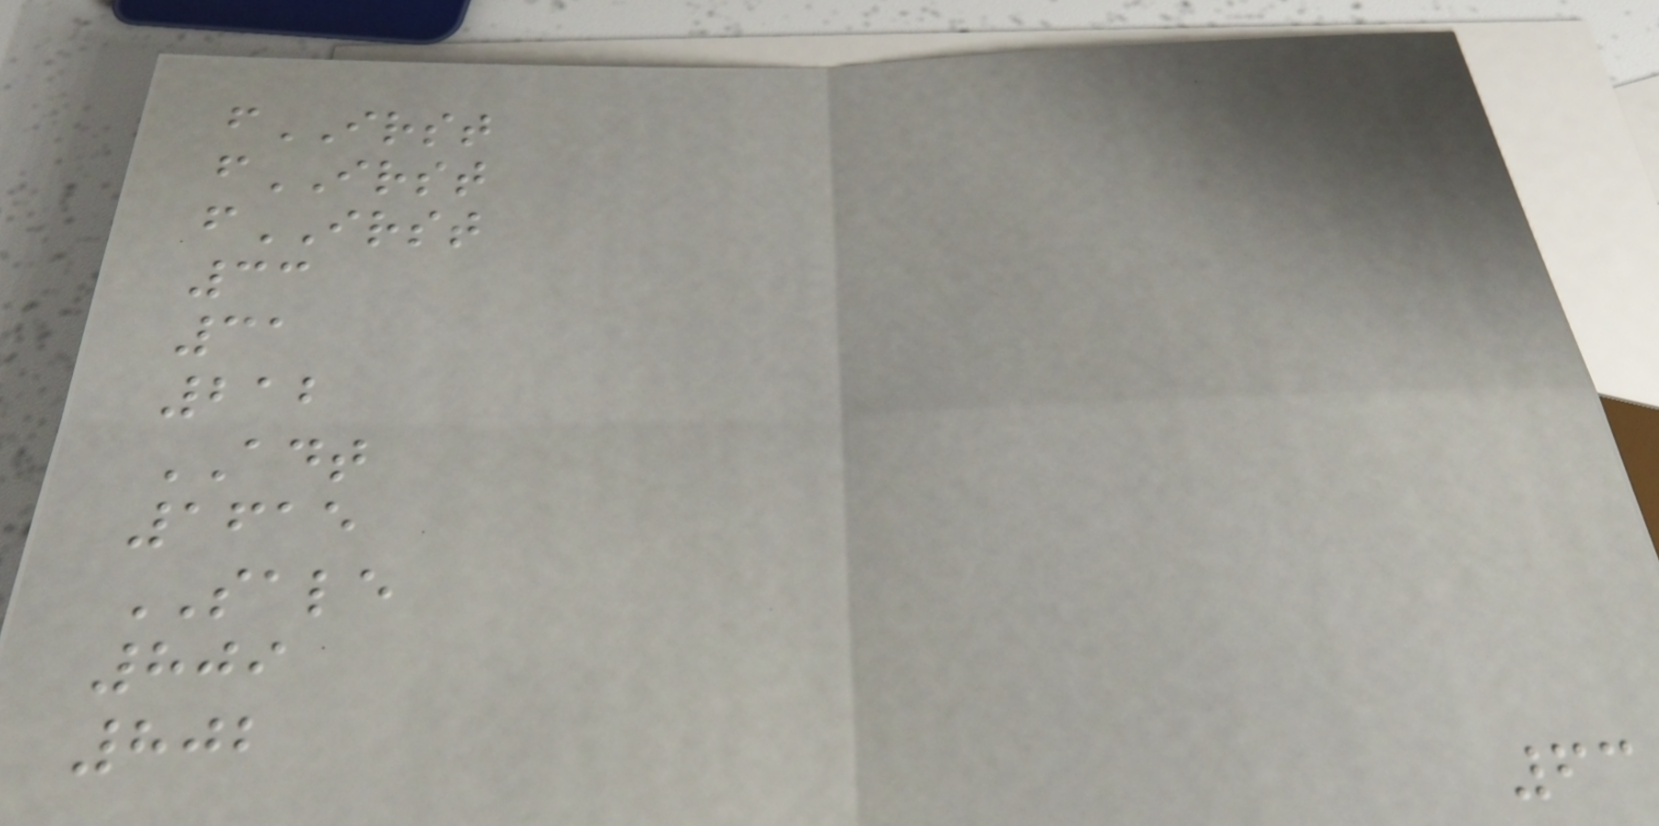fIRST
fIRST
fIRST
33
31
212
ADT
1615
SALE
809
802
63
